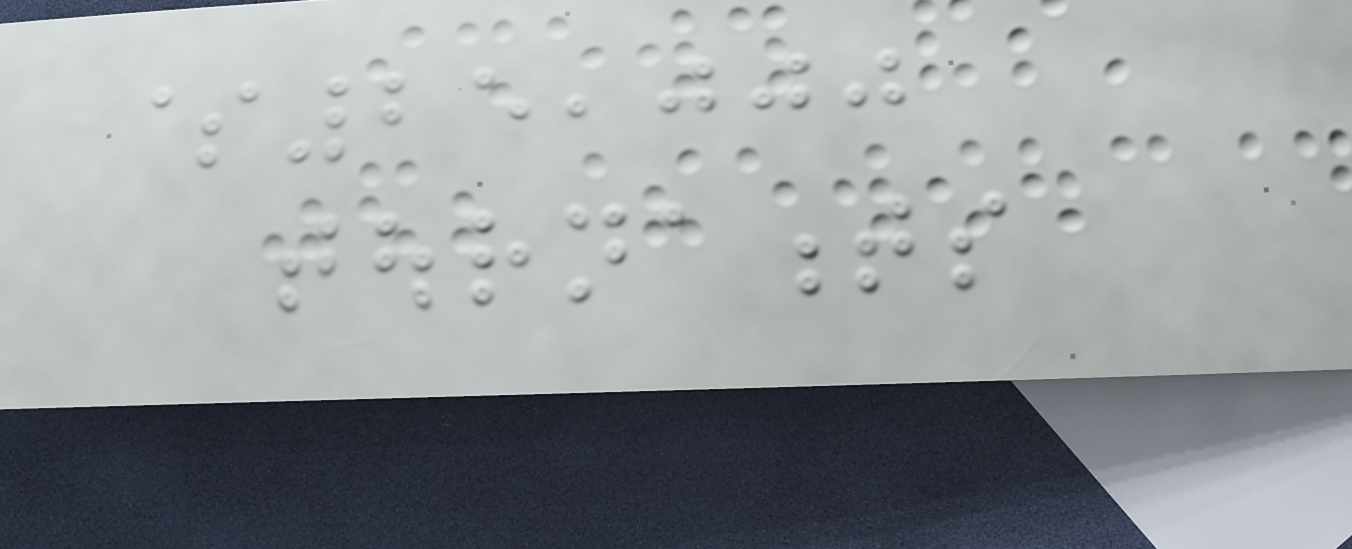$25,000
tournaments
